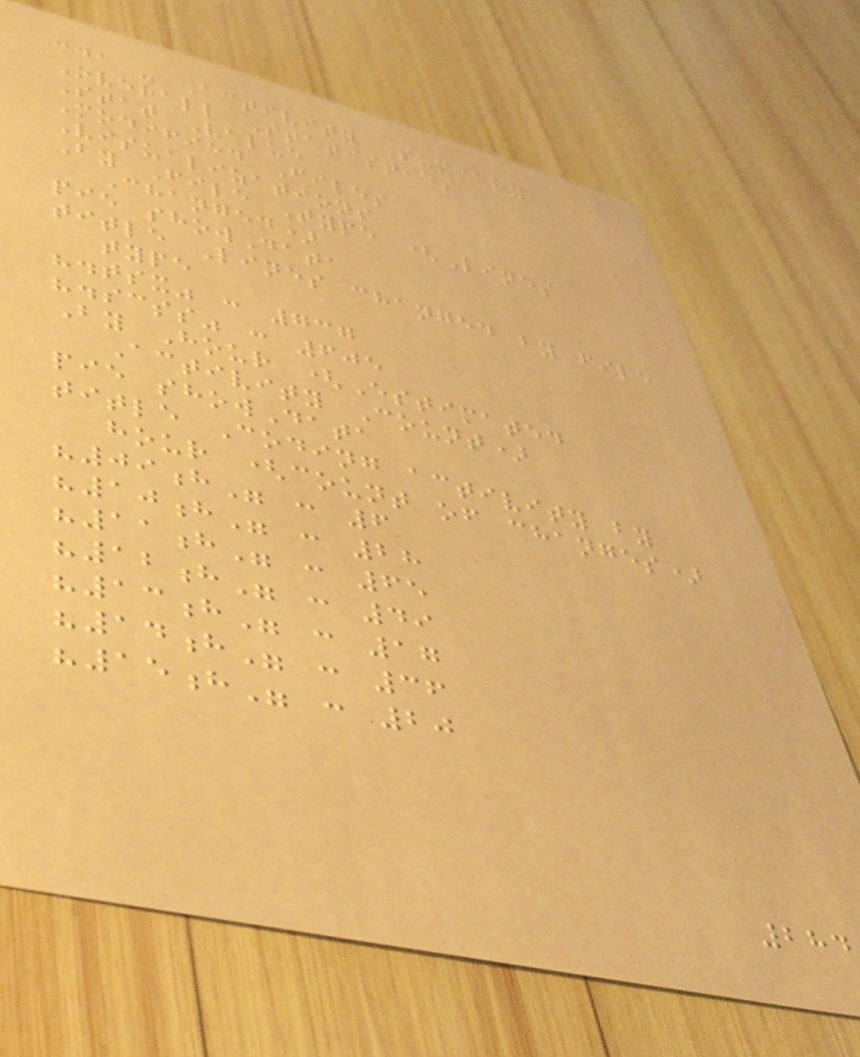cda - Activity Summary
Overall Statistics
Stat Value
Modified Files
Visualizations
By File Type (Lines
Changed)
pie showData
title Lines changed by file
type
".tsx" : 737
".scss" : 605
By Hour (Estimated
Activity Count)
pie showData
title Coding activity by
hour (count of changes)
"09h" : 6
"10h" : 28
"11h" : 65
"12h" : 49
"13h" : 17
"14h" : 36
"15h" : 20
284
